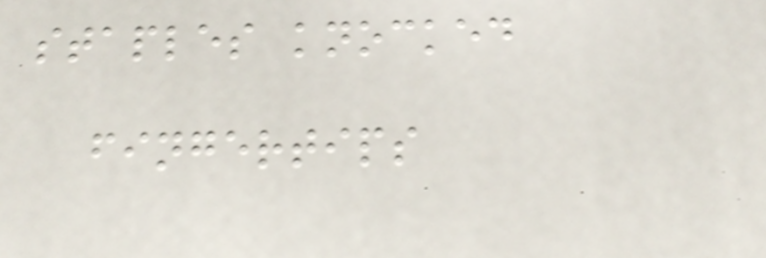staples knocked
fingertips
